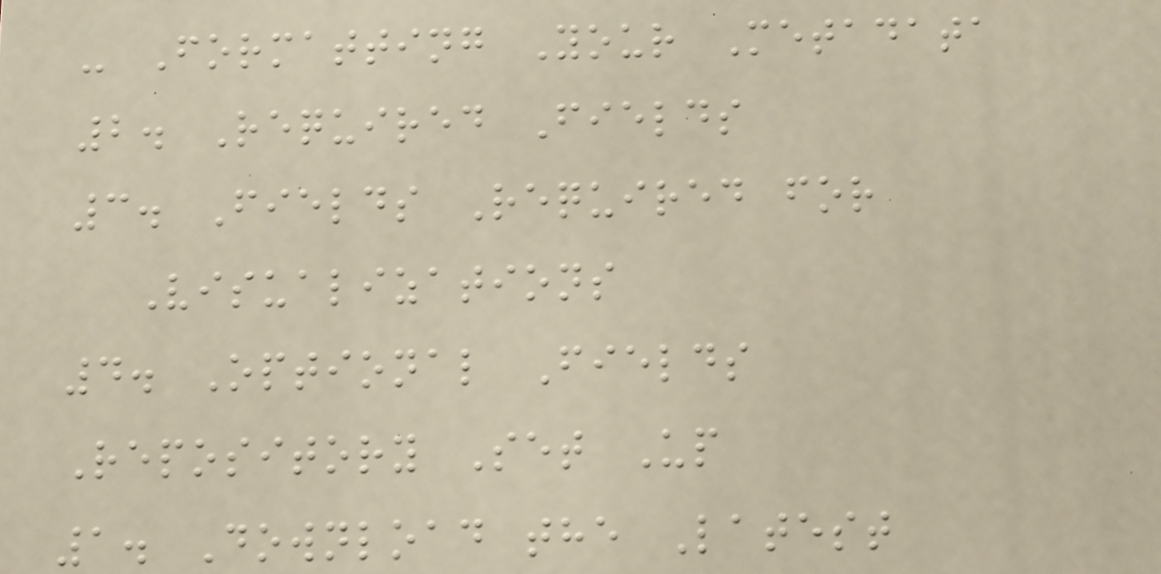- Formatting Your Metadata
2. Required Fields
3. Fields Required for
Visualizations
4. Optional Fields
Repository Set Up
1. Download the Latest
